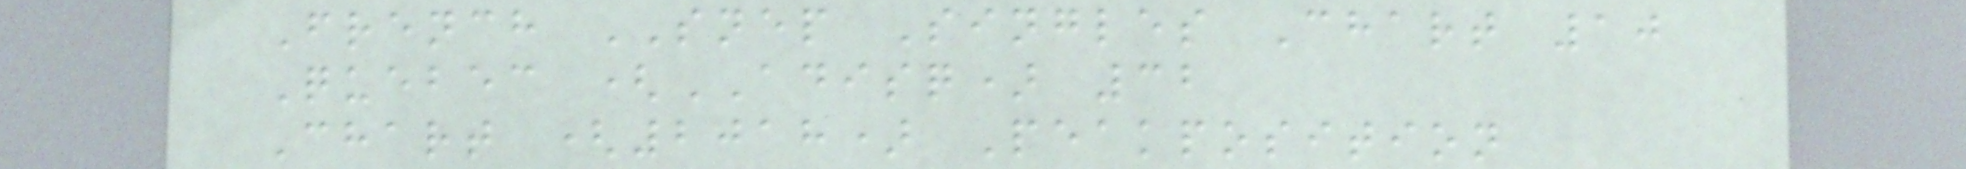French SNEP Singles Chart 10
Quebec (ADISQ) 32
Chart (2018) Peakposition
